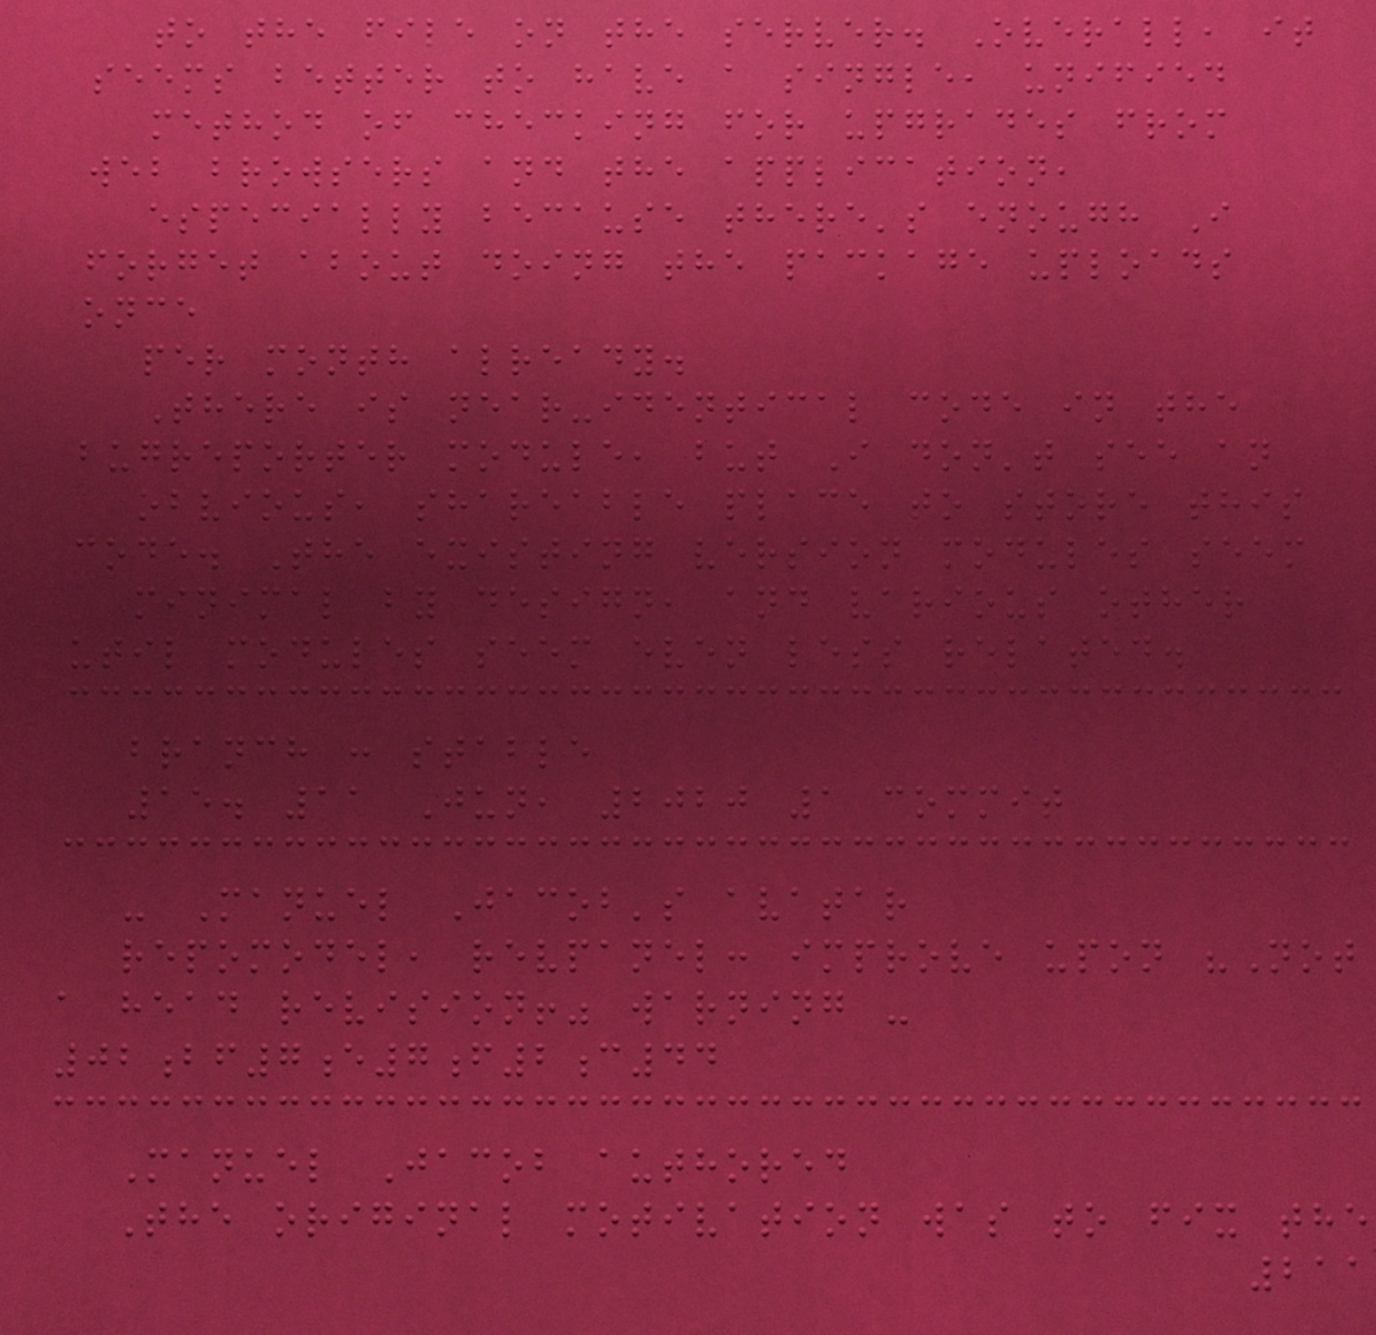to the file on the server. Overall, it
seems better to have a single, unified
method of checking for upgrades from
web browsers and the application,
especially because there's enough I
forget about doing the package uploads
once
per month already.
There is near-identical code in the
bugreporter module, but I don't see an
obvious, shareable place to store this
code. The existing version modules seem
minimal by design, and various other
util modules seem even less related.
branch : stable
15. 11 Jun, 2020 1 commit
- Manuel Jacob's avatar
repomodel, revpanel: improve upon "Not
a head revision!" warning -
02bf7e7f2c44
Manuel Jacob authored
The original motivation was to fix the
211
